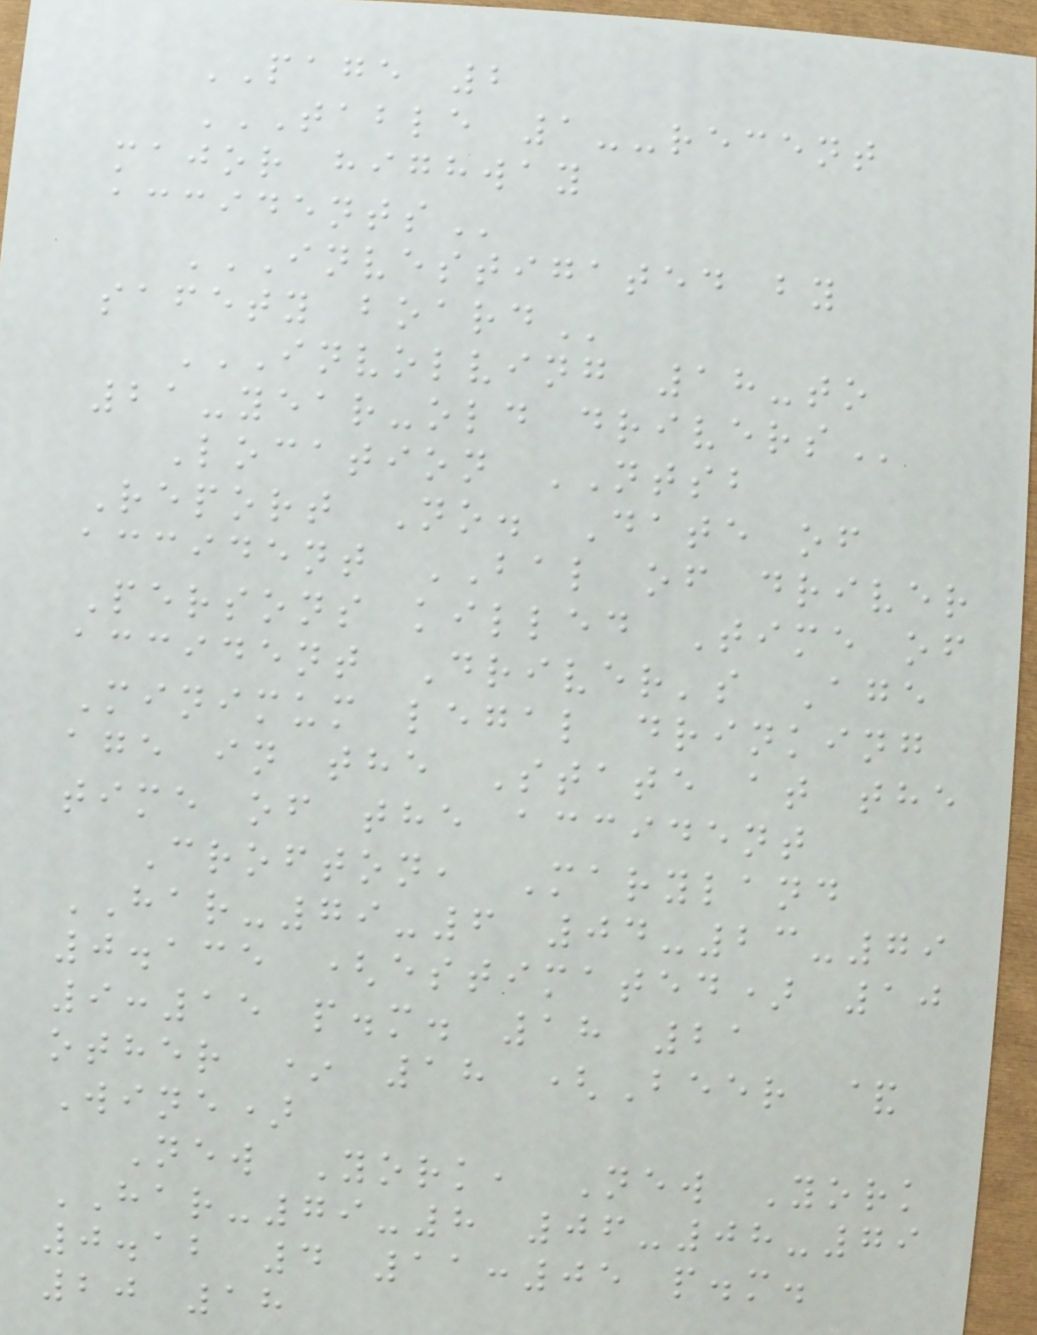PAGE 2
TABLE 1--RECENT
MAJOR HIGHWAY
ACCIDENTS
INVESTIGATED BY
SAFETY BOARD
INVOLVING 18-TO
21-YEAR-OLD DRIVERS
Location NTSB
Report No. Date of
accident BAL of driver
Persons killed Time of
accident Driver's Age
Minimum legal drinking
age in the State at the
time of the accident
Crofton, Maryland
HAR-79-6 04-23-79
0.135 (estimated) 10
9:15 p.m. 18 21
other * 18 (Beer &
Wine)
New York, New York
HAR-79-8 06-08-79
0.12 4 11:05 p.m.
20 18
